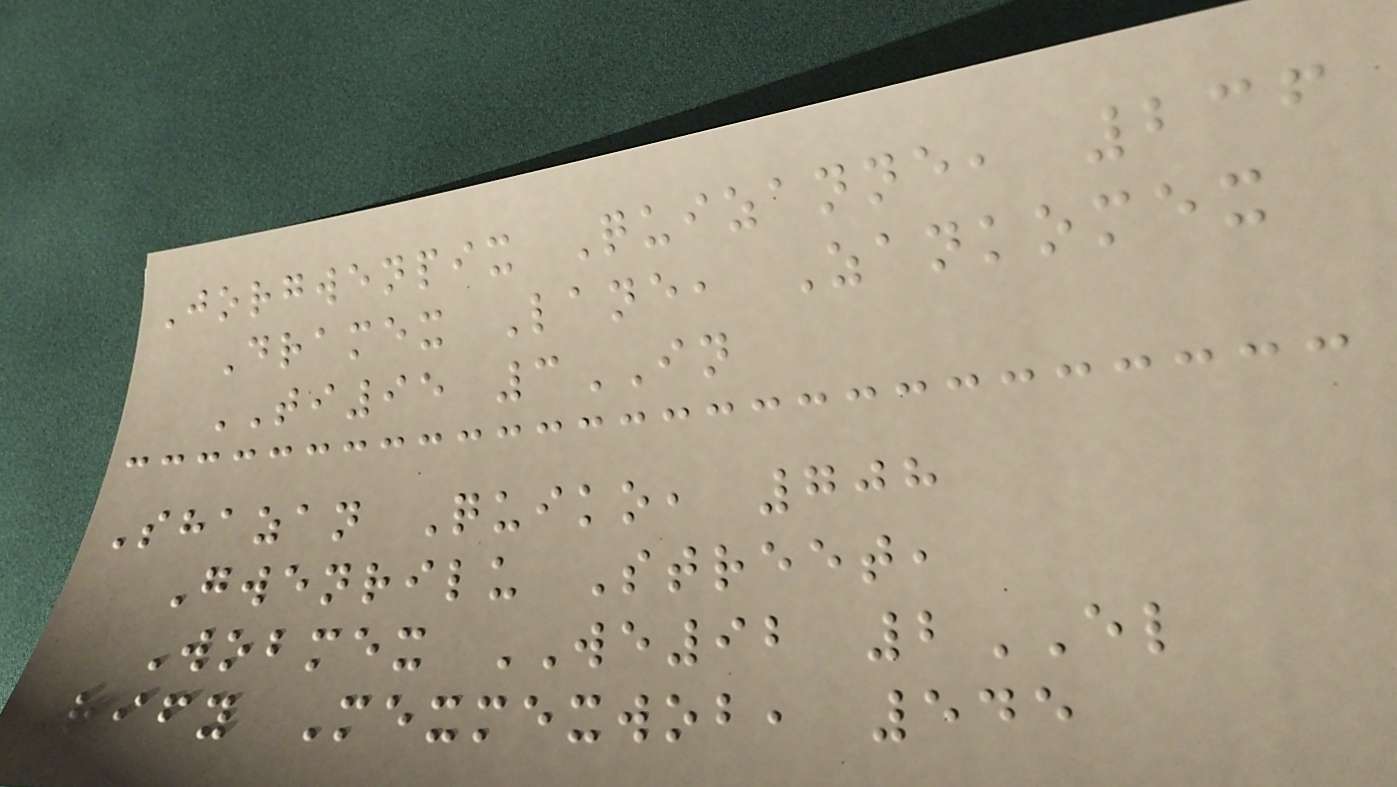Jorgwenpix Quizanne, 236
Dramex Lane, Zankomex
TI95 3IN
Shazan Quiko, 708
Gwenrilu Street,
Wobmex WE92 2EL
Rify Mexmexwob, 545
